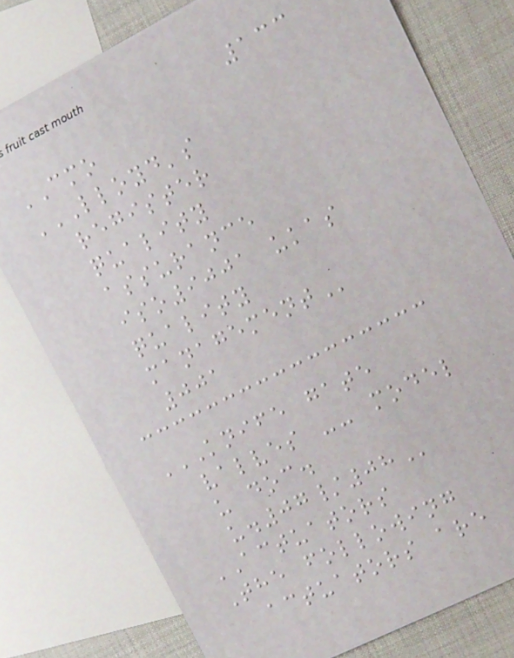133
CMO
LLOYD'S
REGISTER
QUALITY
ASSURANCE
ISO9001 UKAS
QUALITY
MANAGEMENT
001
KNIFE GATE
VALVES -- MODEL
U DOC.
U.07/08
ACTUATORS
The following
actuators are
